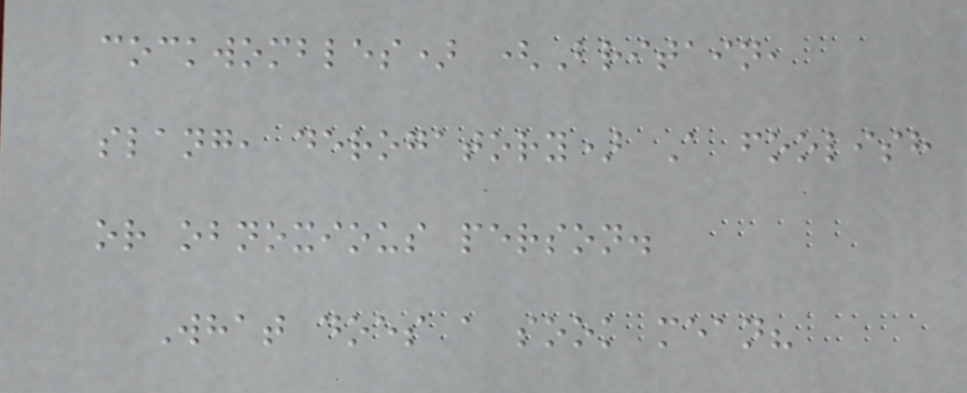cockwombles) (Britain,
slang, derogatory) A foolish
or obnoxious person.
What does a sook mean?
